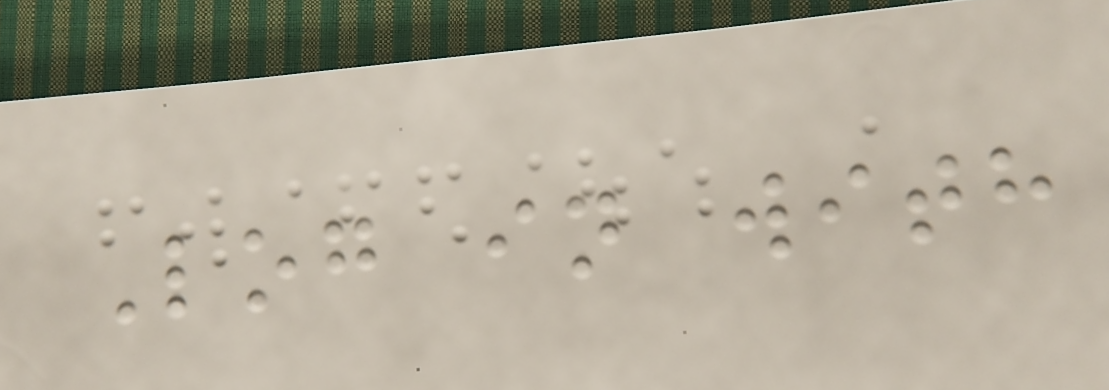Log in with
